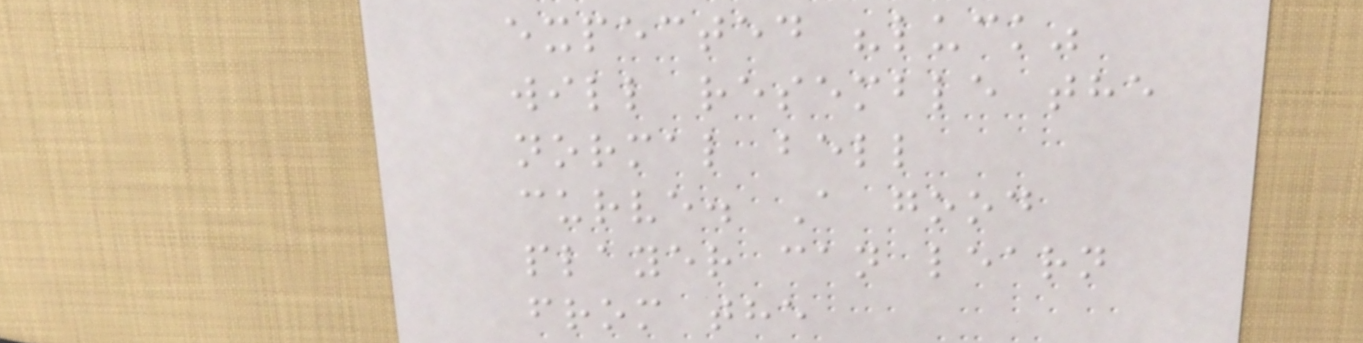expected "luck"
will resemble the
normal bell
curve. A good
player can learn
from the
